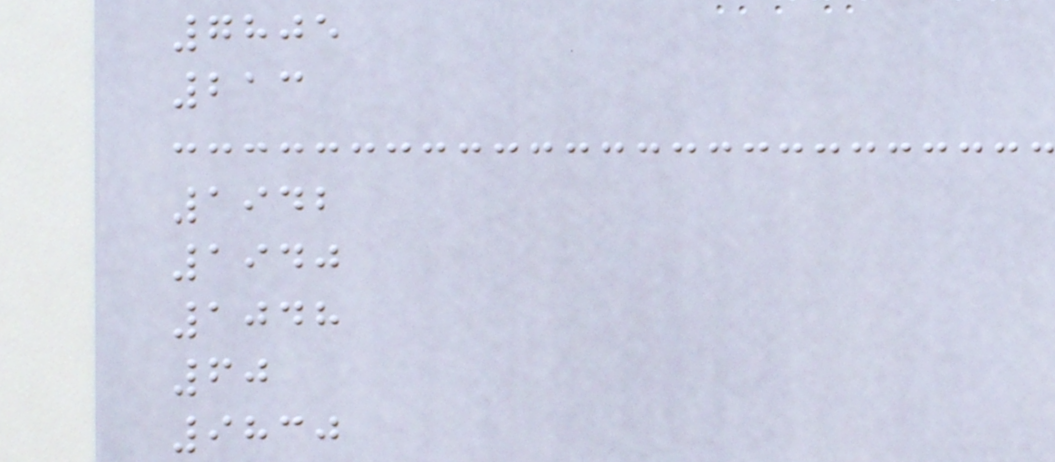7805
213
1942
1940
1048
60
9830
